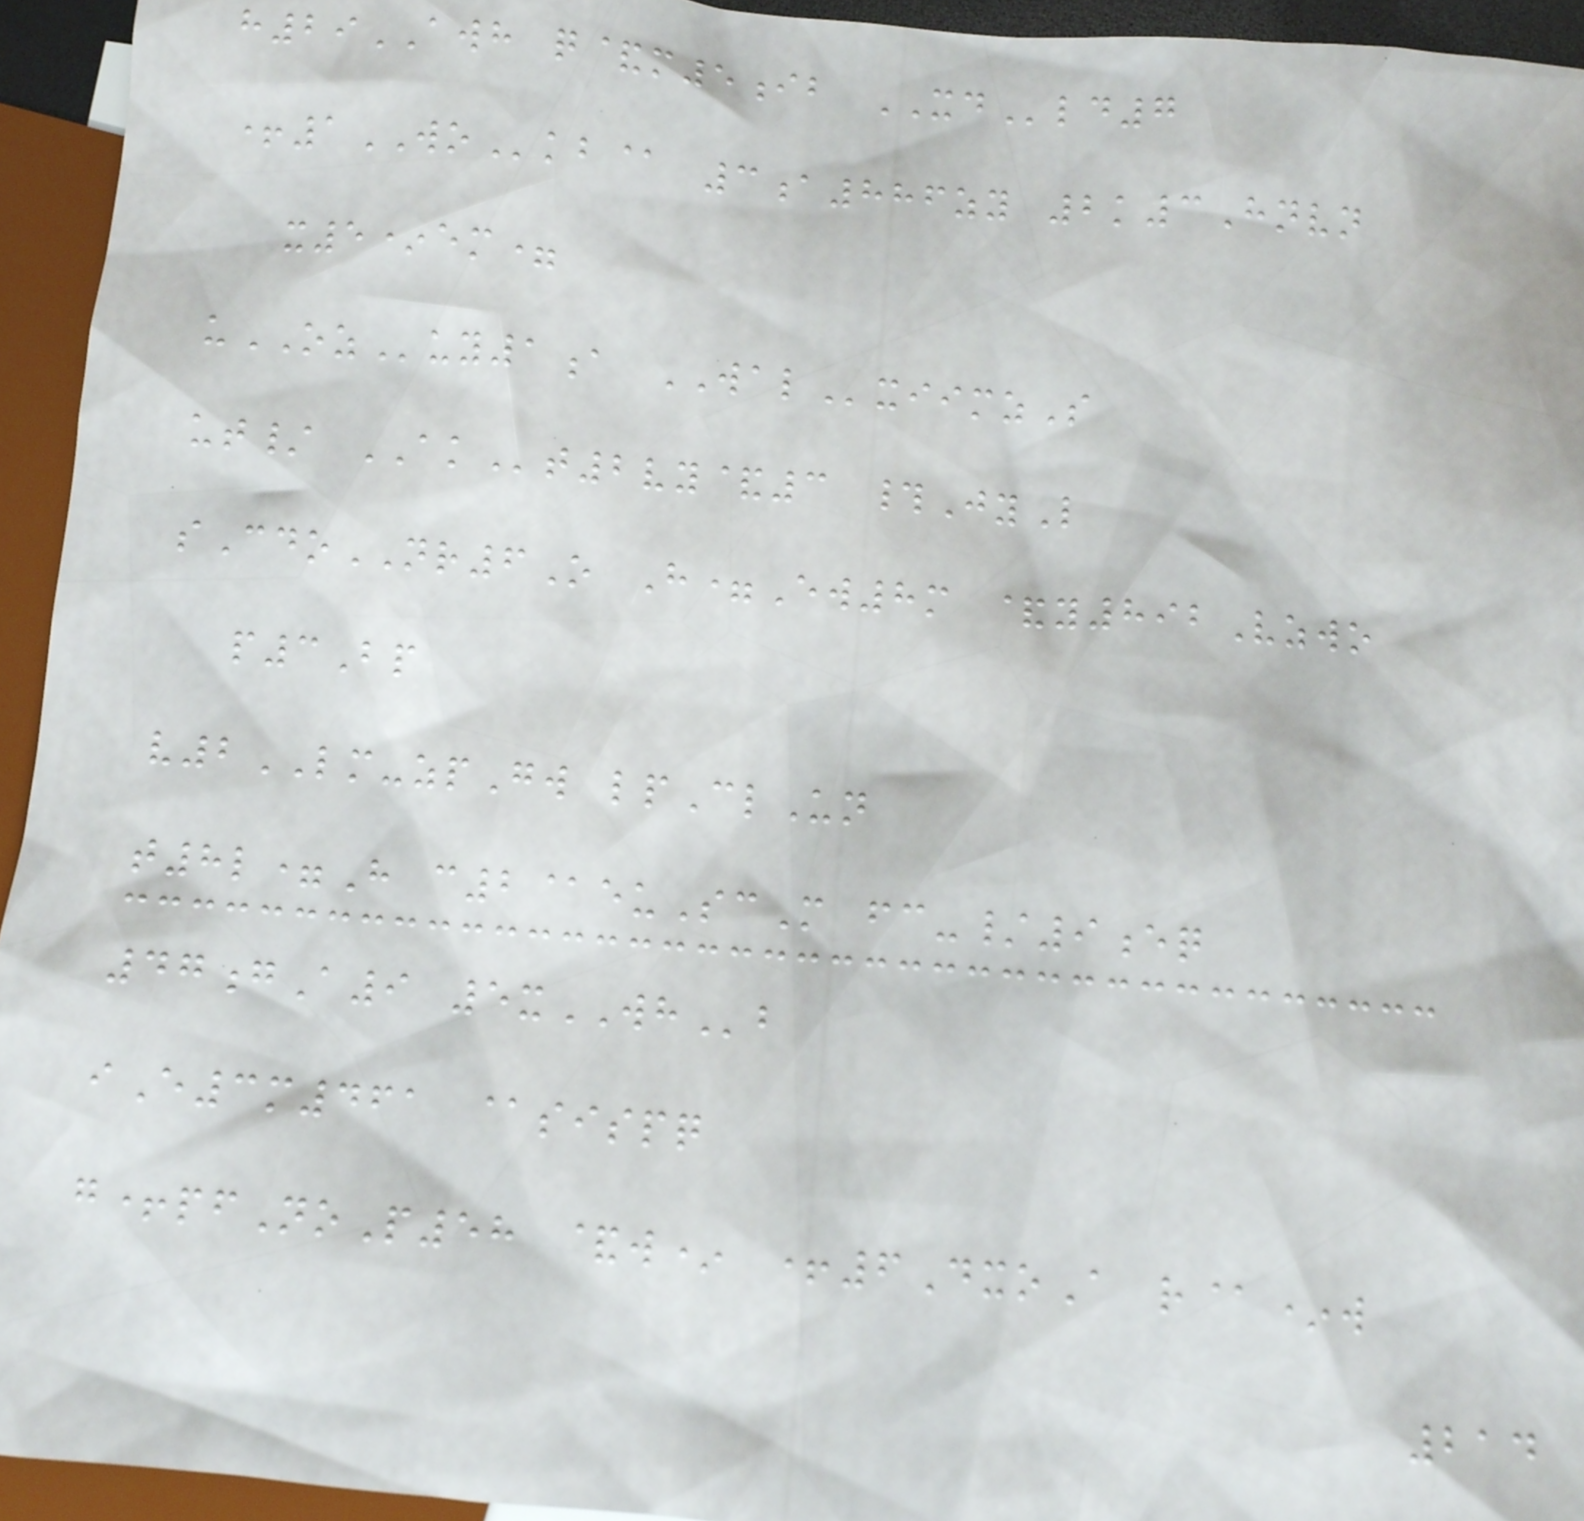h29AWH q&m5ib XDld7
+1WOkb@ 3a886zy 2k3Hnvn
x5*em=
uOZuy1a WALxiimzS
ut/ AKt2vy&3 #JyL
sCdoNR6O H=Ew8m &y892Vzwo
p3Bp
v2LM-zpGw lpClUn
t8l=H c2@euScM fc-/9eq
47gA9 5xWHb
iE3m461 @sispq
g+pfNoP58 &w* +6DxoA r@*w
214
